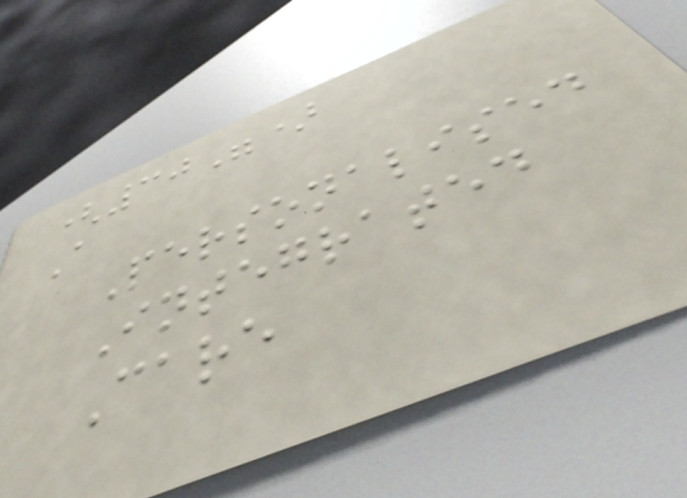(30")
A
Personalised
Integrated
Care
